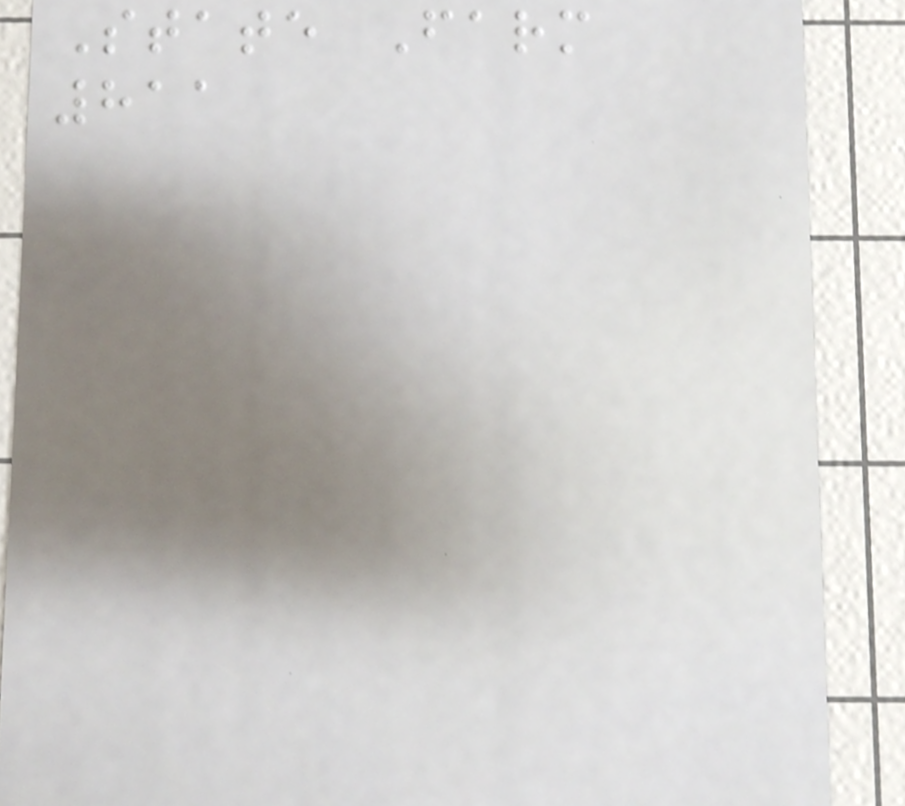State Farm
811
